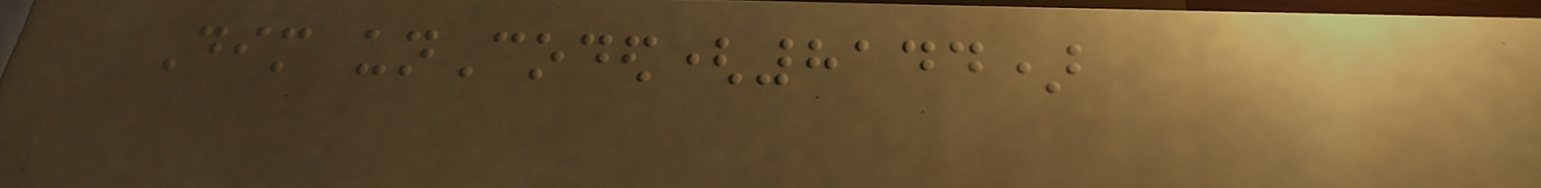Dim unCoded(8144)
